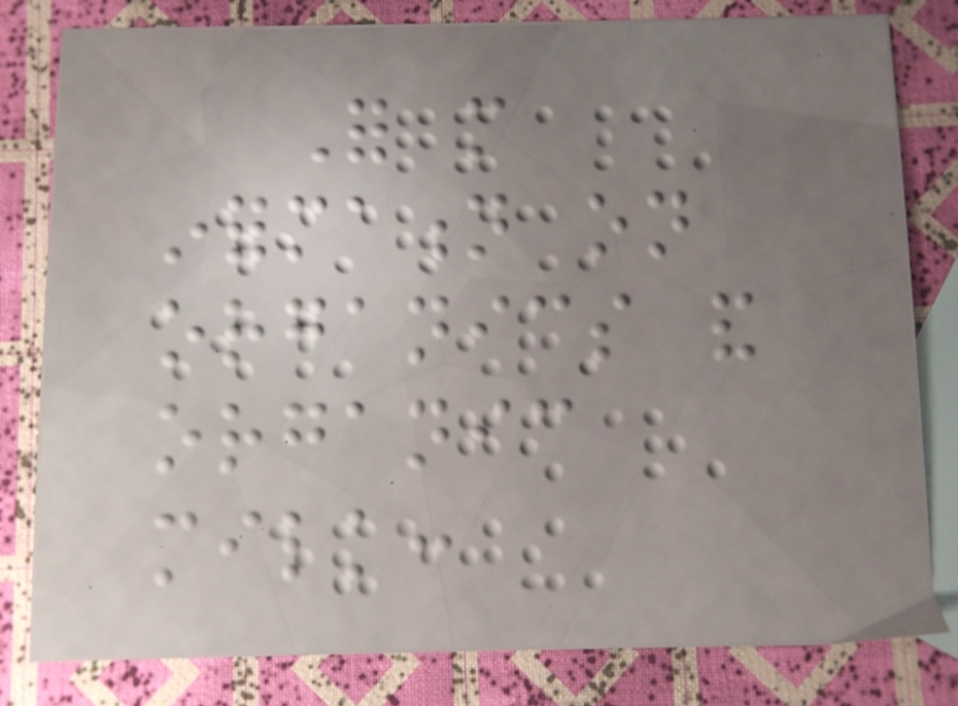For more
information on
organics and
organic
milk:
